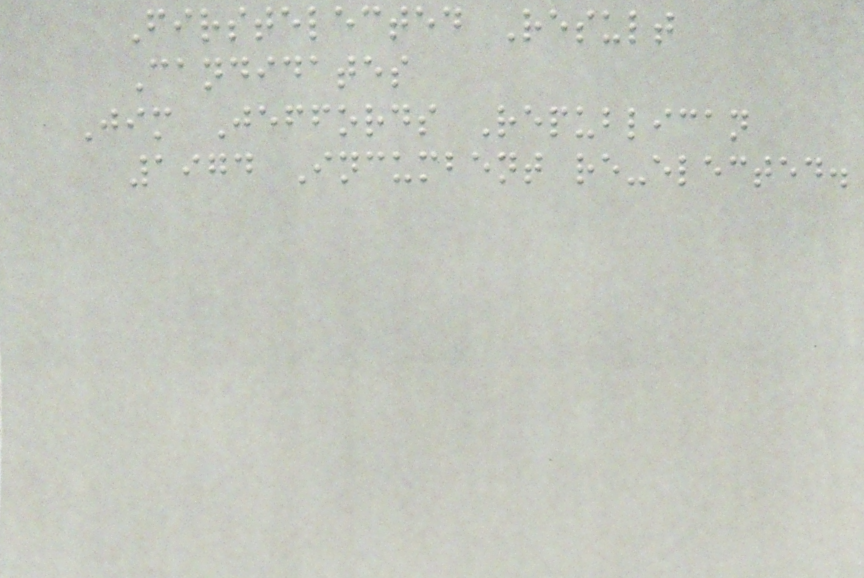Firstelected Result
Candidates
Jim Jeffords Republican
1974 Incumbent re-elected.
